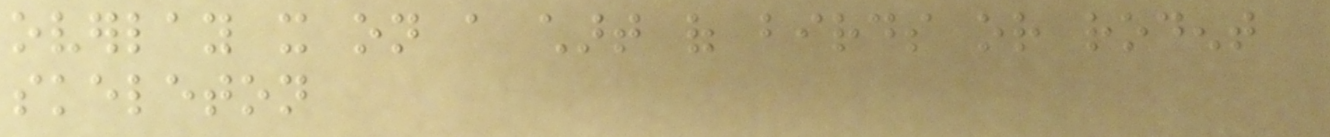overlay it on a chart of birds or rodent
skeleton
